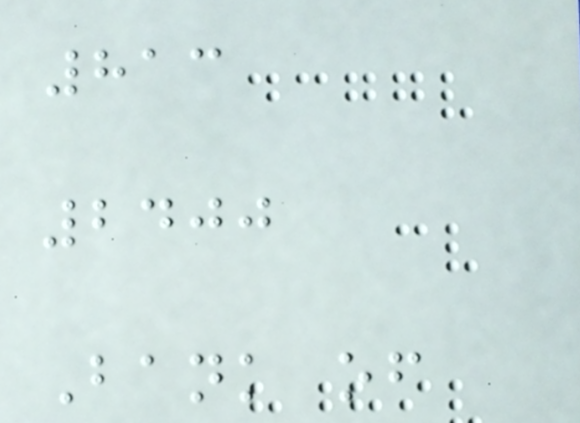813
2400
Bank of
